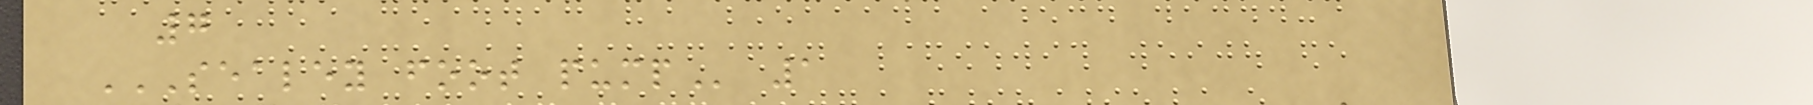7
SEALEY FOOT PUMP 1
